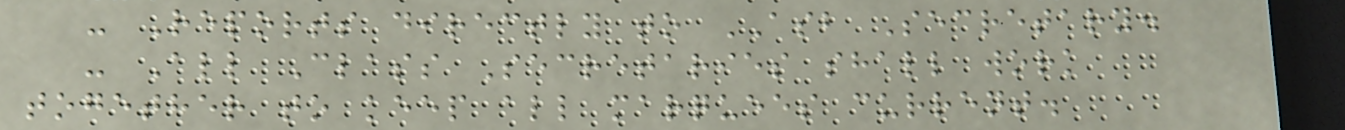- Reports directly to ASB Secretary.
- All Class Secretaries shall work
together to keep all marquees current.
